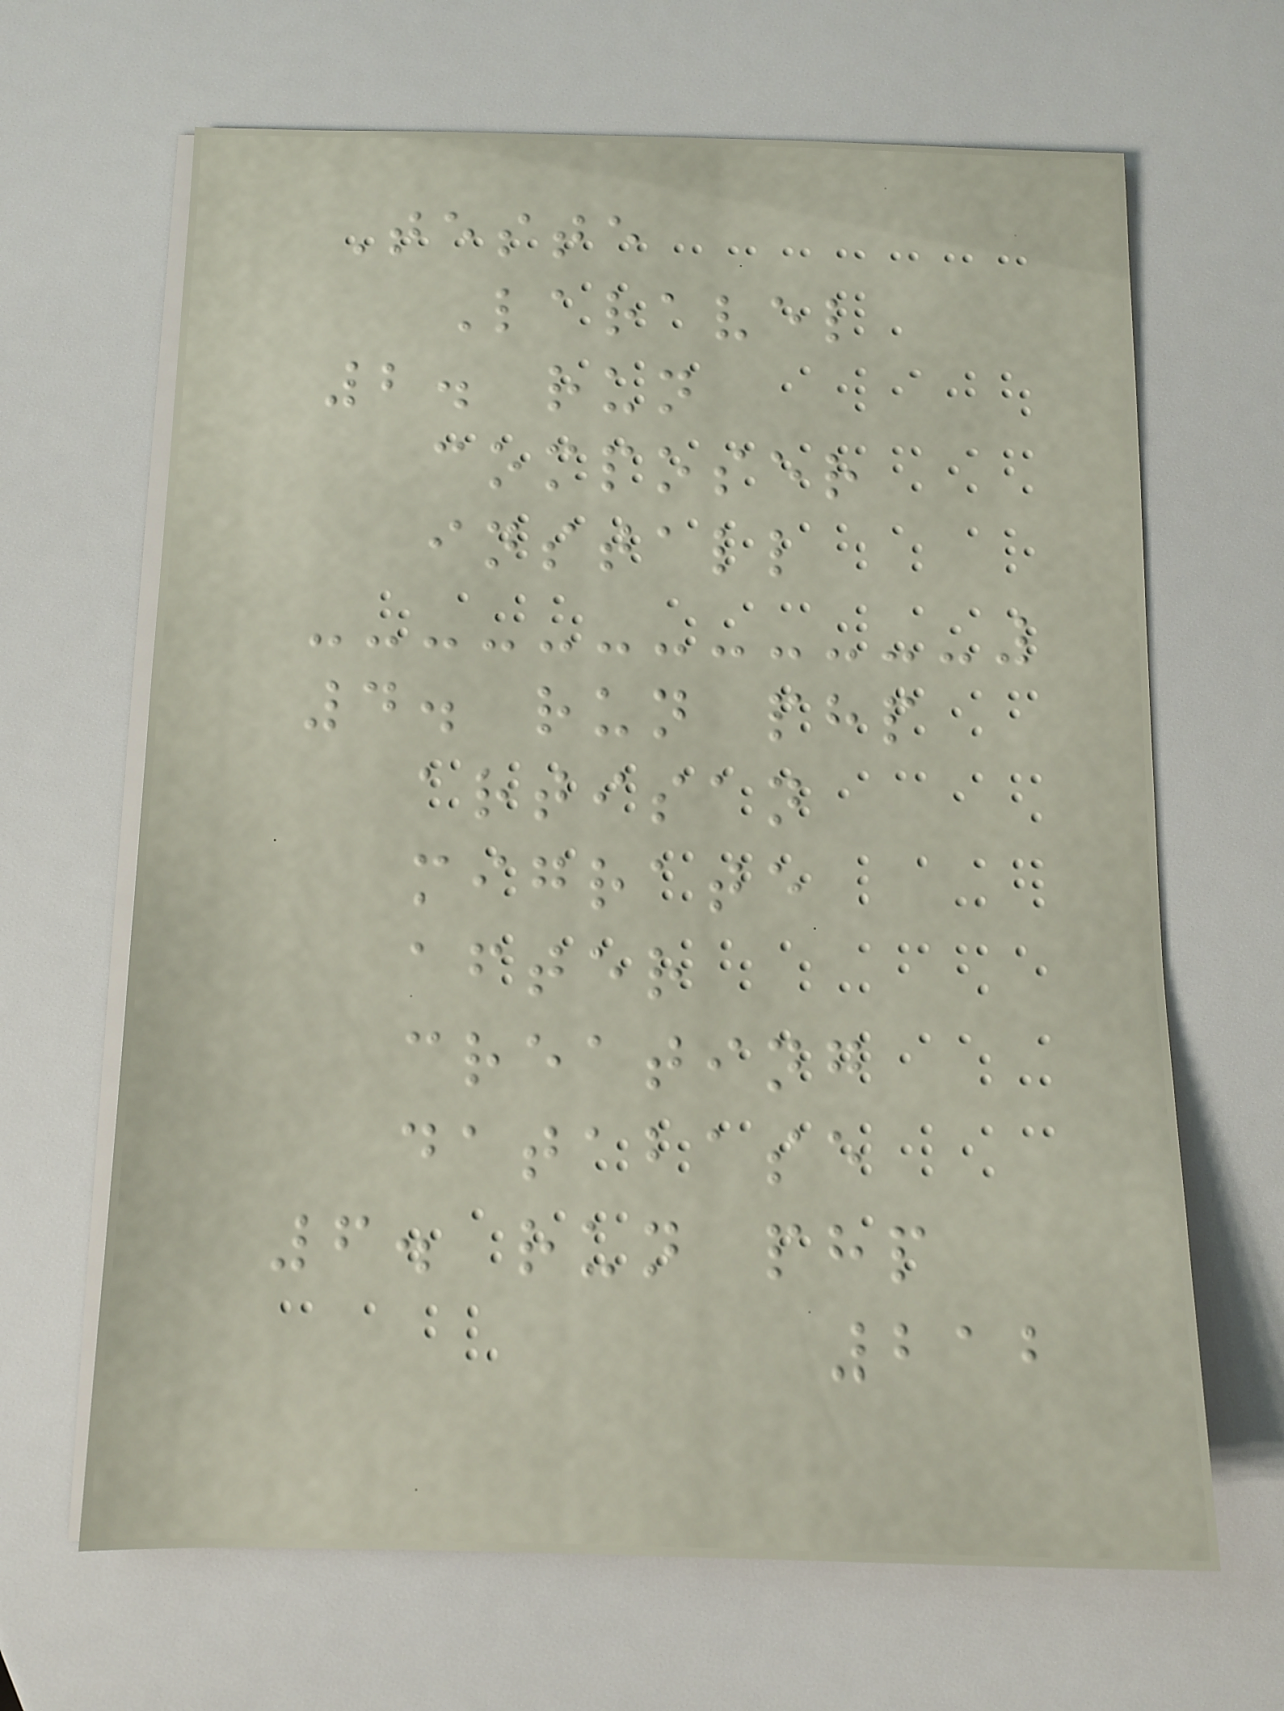Teste
Laravel
2. run
composer
install
4. run php
artisan
migrate
after
creating
database
6. run php
212
